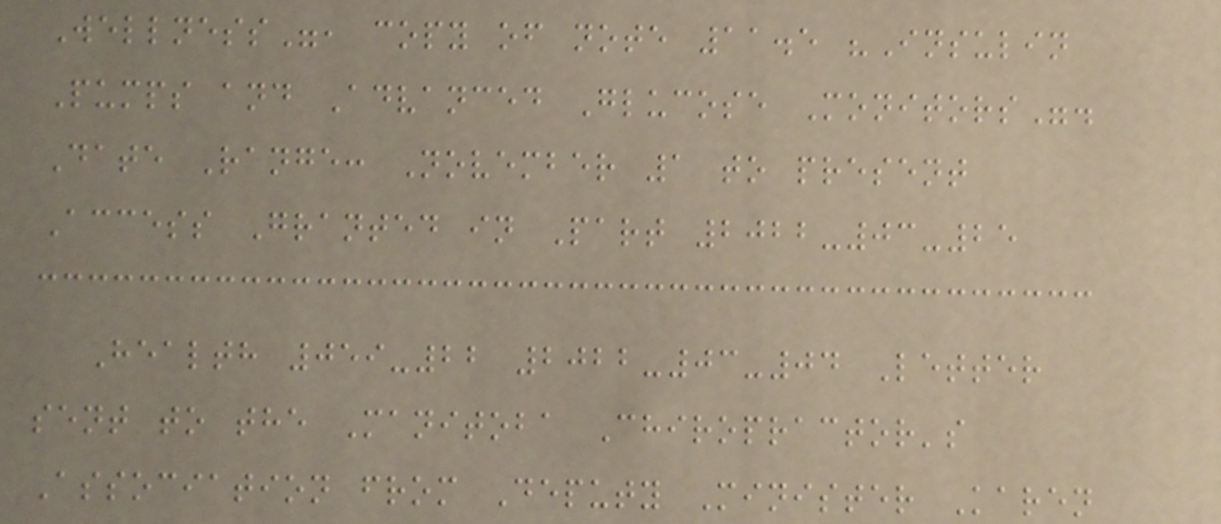Wellness", copy of note 11.5 "Insulin
Pumps and Advanced Glucose Monitors".
Date Range: November 1 to present
Access Granted in Part 2022-03-25
Health 059-22 2022-03-04 Letter
sent to the Manitoba Chiropractor's
Association from Deputy Minister Karen
